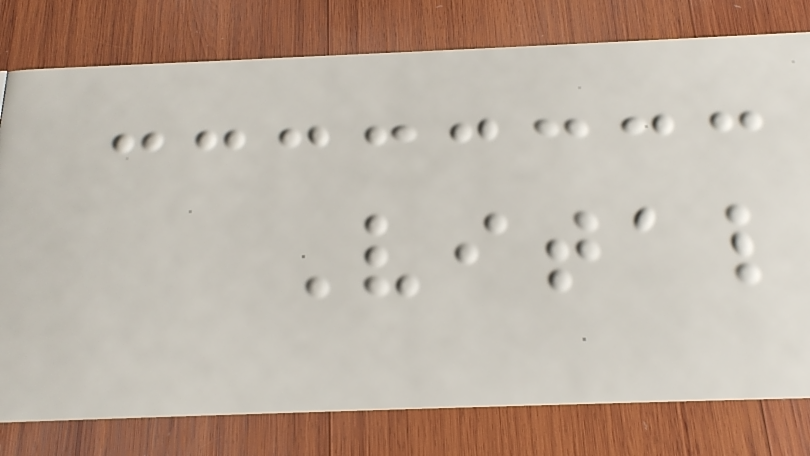Vital
